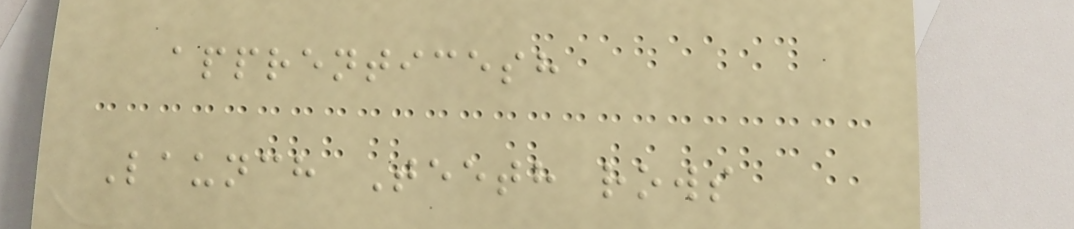apprenticesh
Launch Teeth rows
